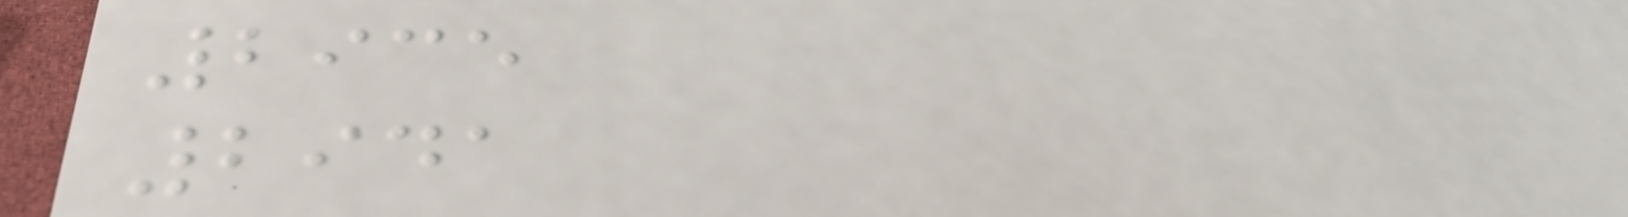2935
2941
